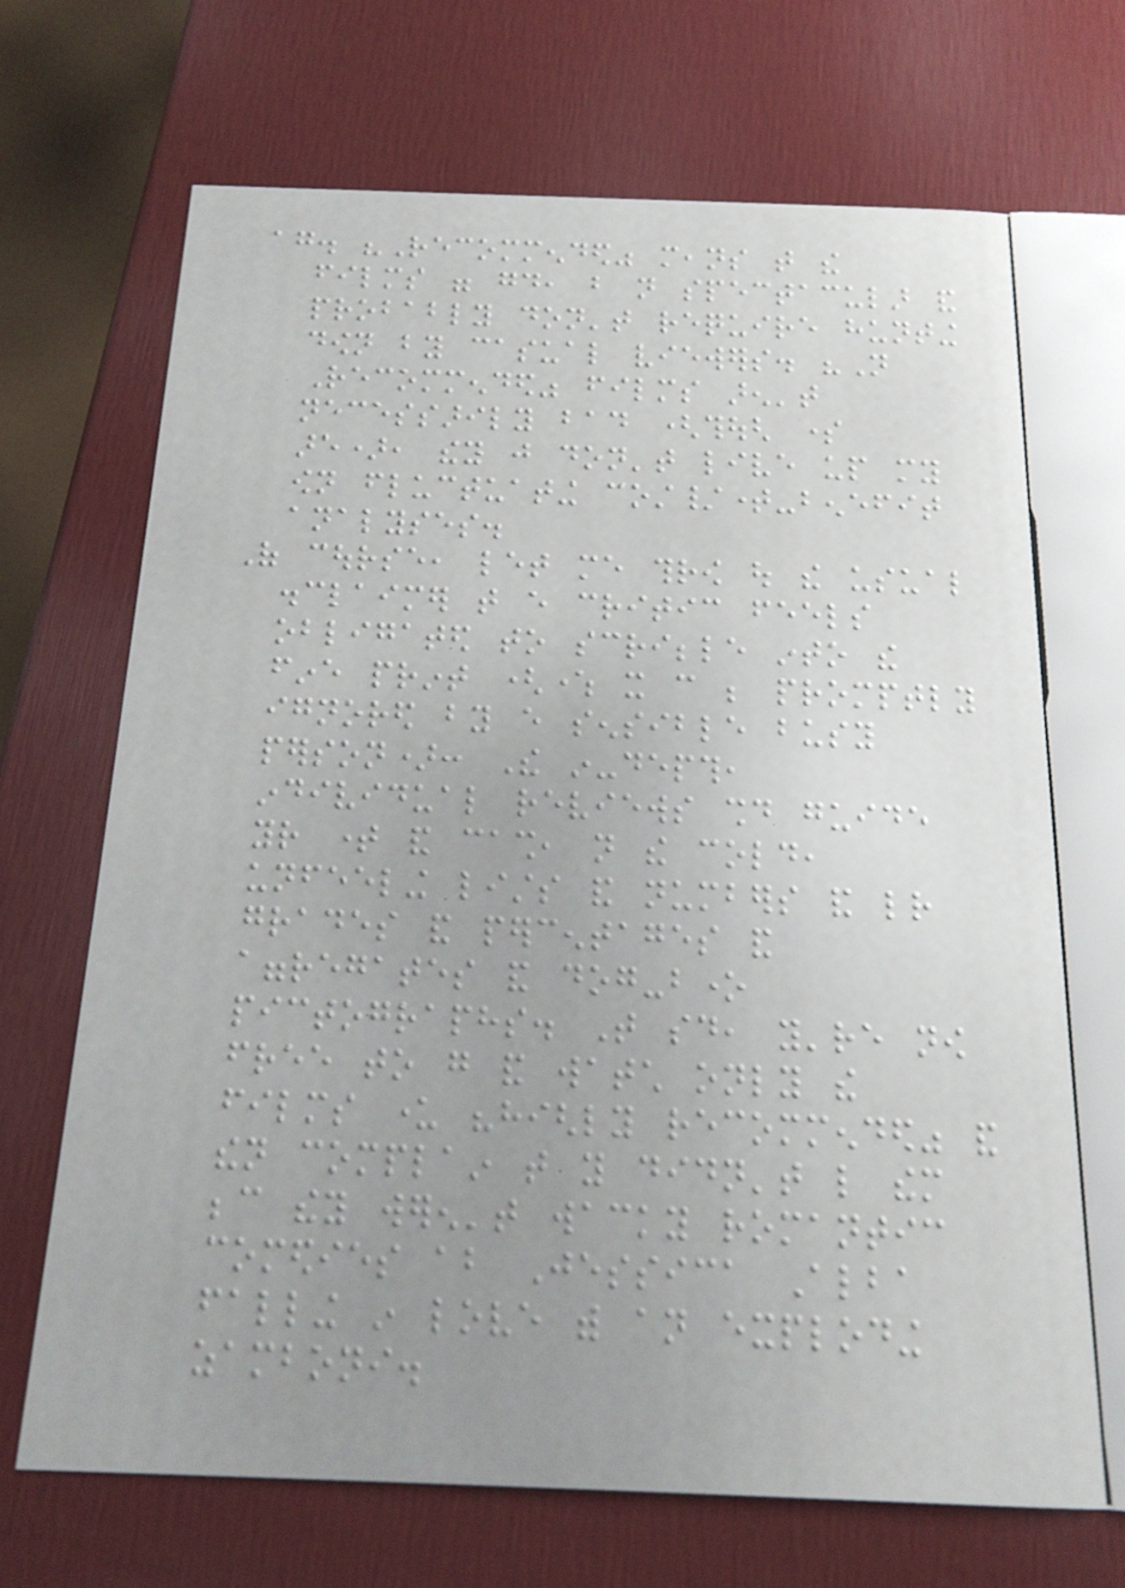again. "Recommended" means that the
films were good, but not spectacular and
probably don't require hunting
down by casual viewers. "Not
Recommended" films aren't
necessarily bad (though some
are), they just don't live up my
own fluctuating cost/time-benefit
analyses.
Of course, let me throw out the usual
disclaimer that every critic feels
obligated to scribble into the
fine print (where it can be promptly
ignored by every sensible busy
person): The in-depth,
individual reviews should guide
your time and cash, not the cold,
unfeeling lists and numbers and letter
grades and percentages and
aggregates and dog-bone
pictographs. That said, you're now
free to go and watch only the
films under "highly recommended" and
then complain that you didn't like them
because they weren't wacky romantic
comedies about Jessica Alba
falling in love with an exploding
zamboni.
